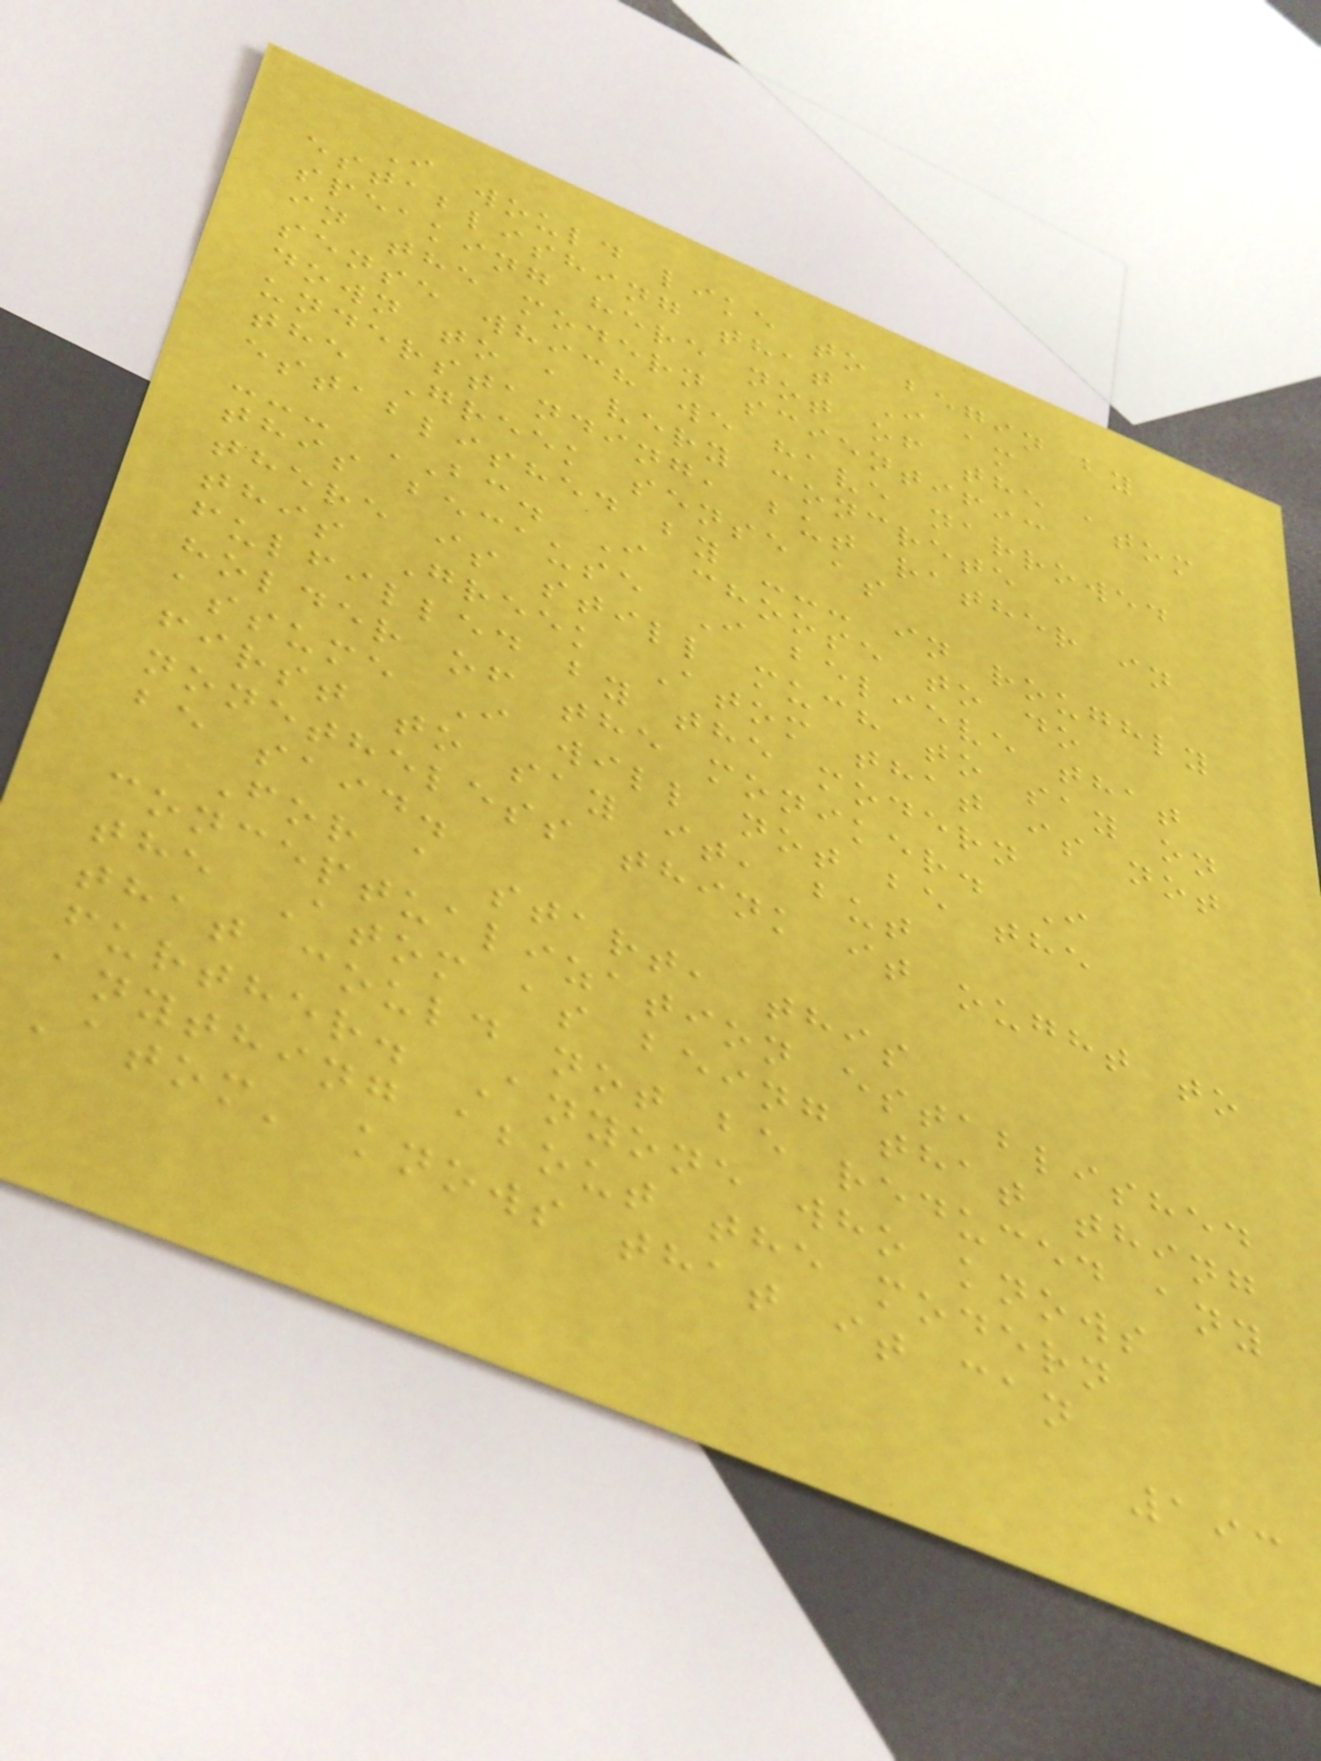I would like to begin by
establishing that I am
speaking here not of the atom
in the modern scientific
sense which we have narrowed
down to a very concrete
understanding, but rather in
the Greek sense as
established by --- in roughly
--- BC. I choose to do
this because I believe that
there is still much to say on
this Greek Atom that is not
fulfilled by the modern
holder of the moniker. I
assume I will not be the
first to say it, but
nonetheless think it ought to
be said.
For a start, this
conceptualization established
the Atom as being that thing
that could not be reduced any
further. Anyone who knows
anything about the modern
'atom' knows that it can
193
